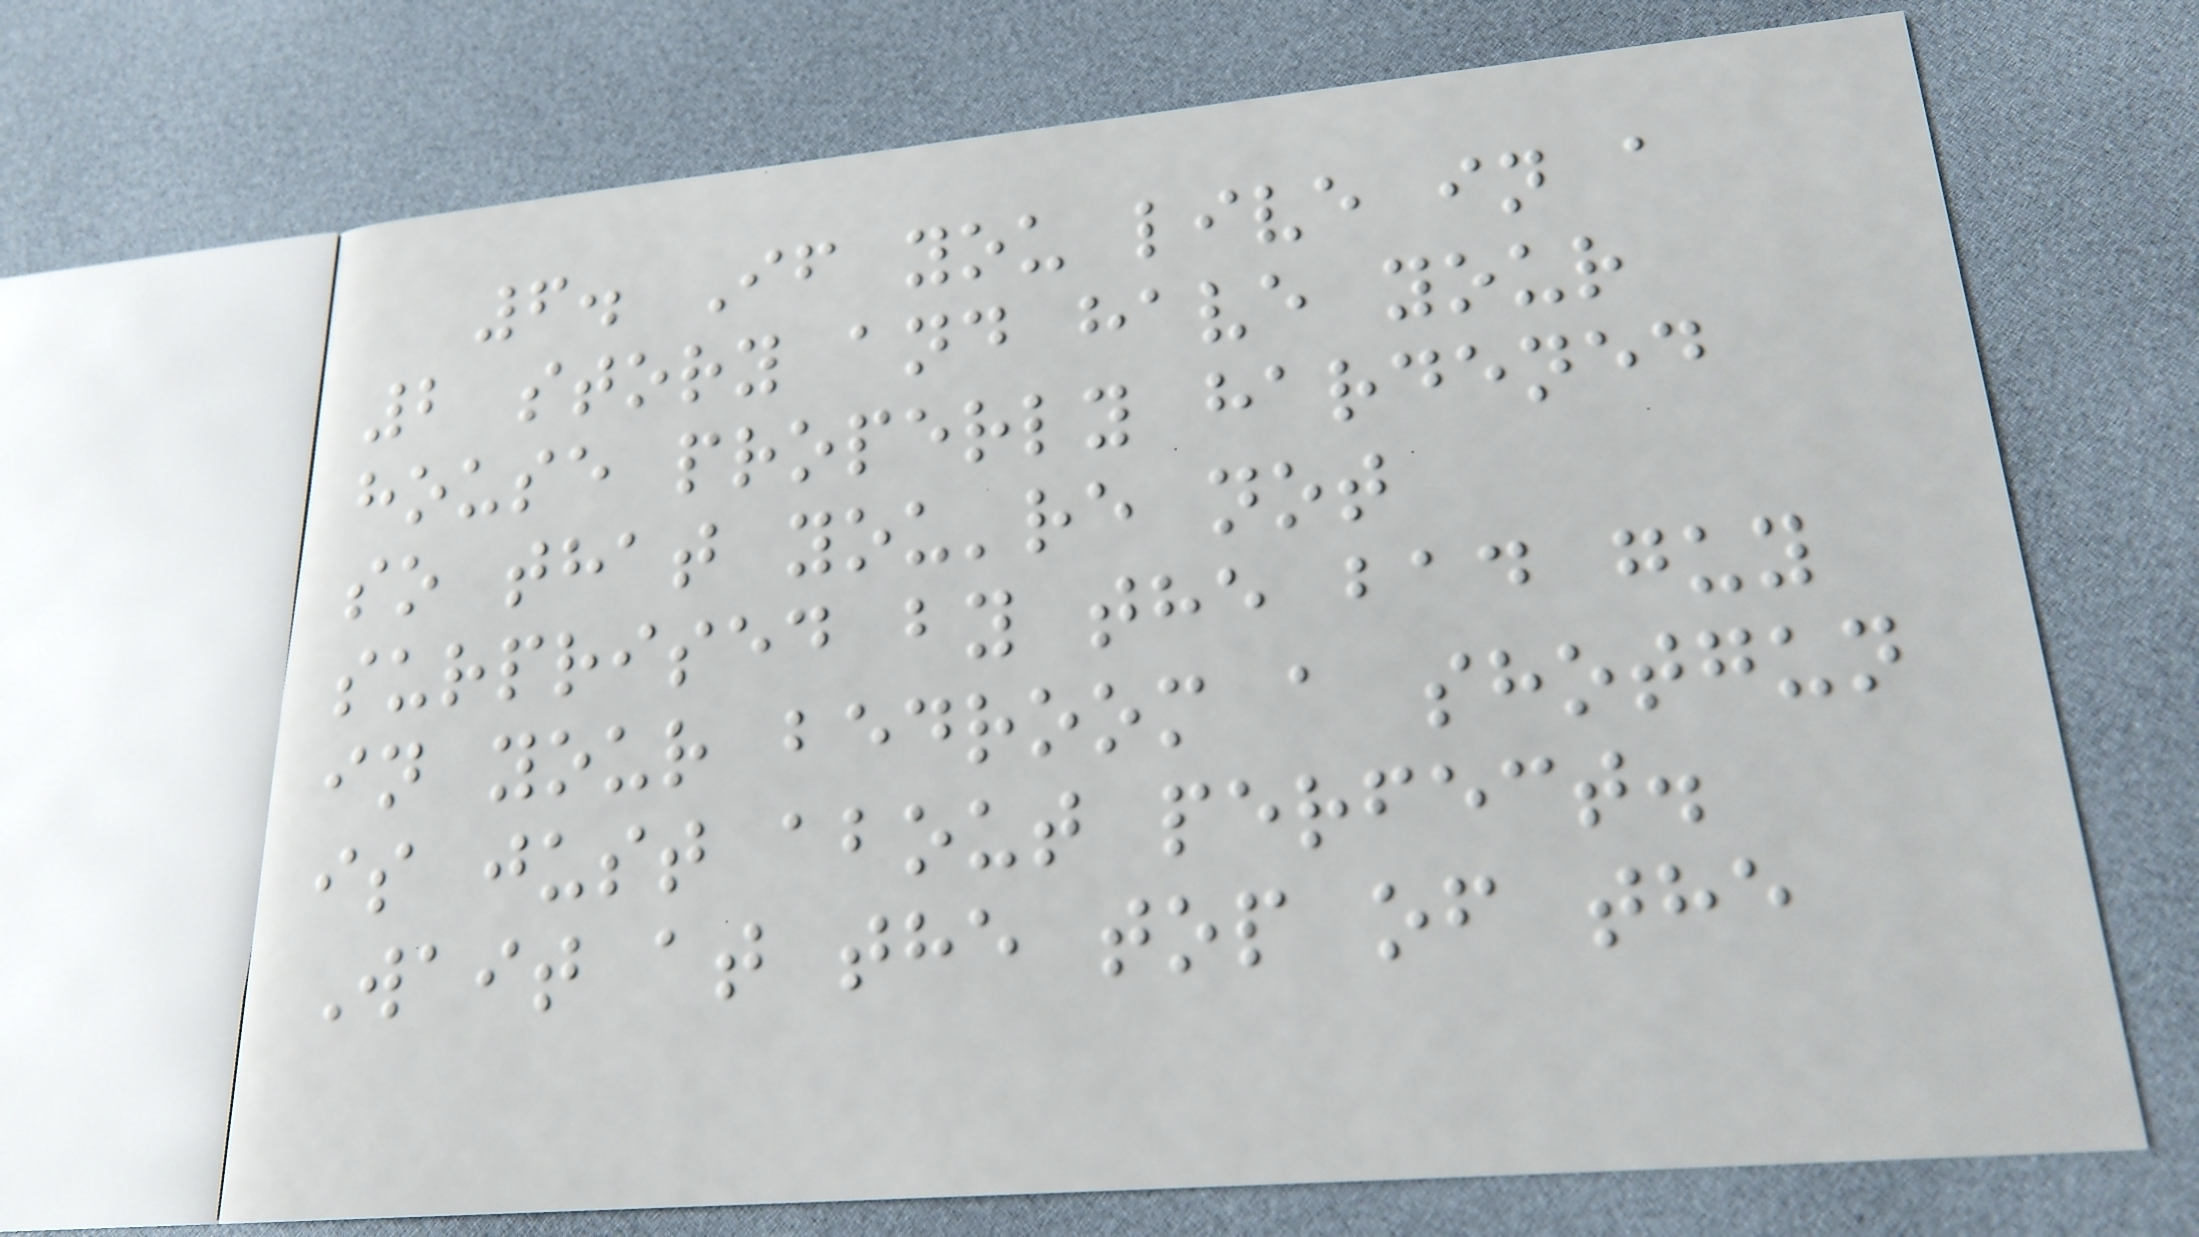6. If you live in a
2 story and have your
house properly hardened
so that you're not
surprised by the bad guy
in your bedroom a shotgun
is just about perfect.
Wait at the top of the
